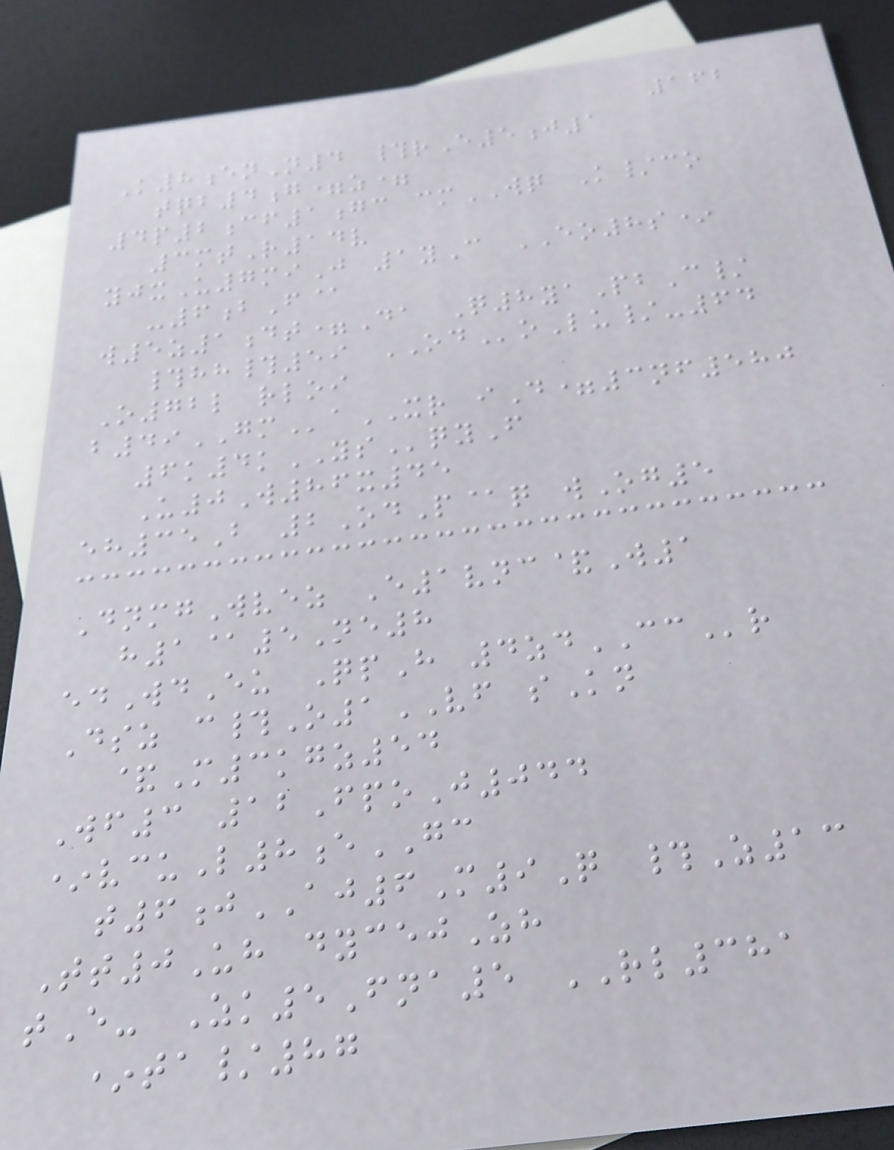162
K8enN4 #rE5j1
tqb4g=z=
4p2cf1gc cmWQ K/co
3mtR14v
yjxU7miJ 1yC EO8s*
-6bF@
w5z1dt=Da Q8yaPbC/
#hh#59 ODoLu/-64
O72l rloi
b49GMaXR iD=3nf580
6k4kYSqyF
U0W86x45
eh35B 2OdP@q wOg5
DnmgWvez E1vnc&W1
h1@5Ne8
edWdEu QpH 4zdCCr
Dsz c#O1VF sKn
&M3kgz54
Wf3 12FpoJ044
*vcuL8eGC
t6jAJ6M9Q #Z13
Tt0Uh dycejZh
tE- Zk5Fna5 RL381
*ta/87
